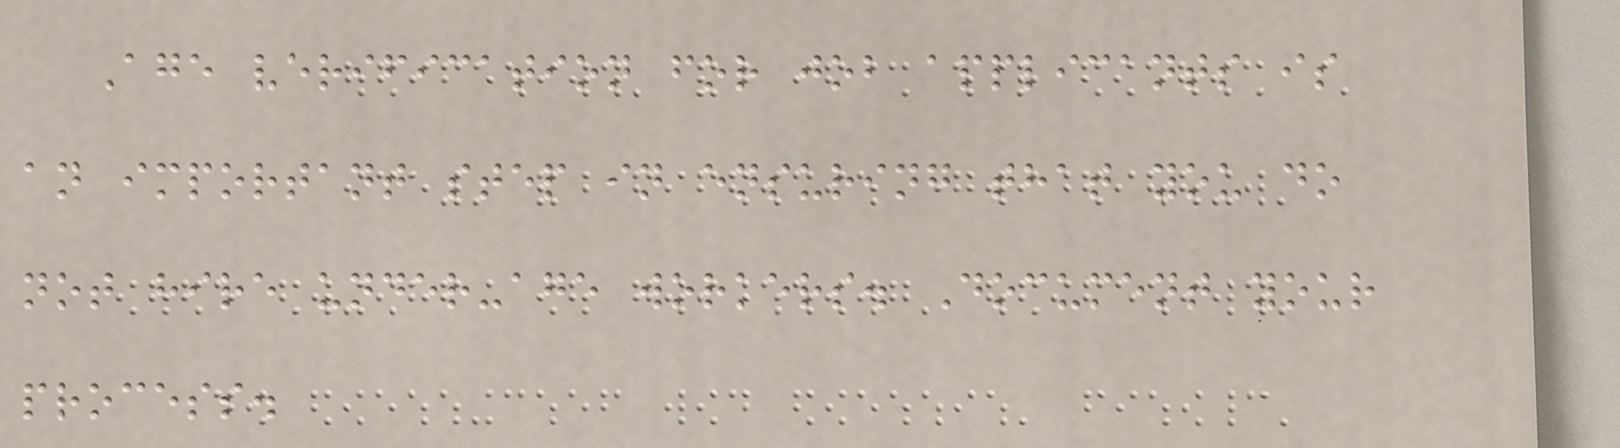Age verification for job applicants is
an important step in ensuring that you do
not hire under-age workers. Document your
process.
